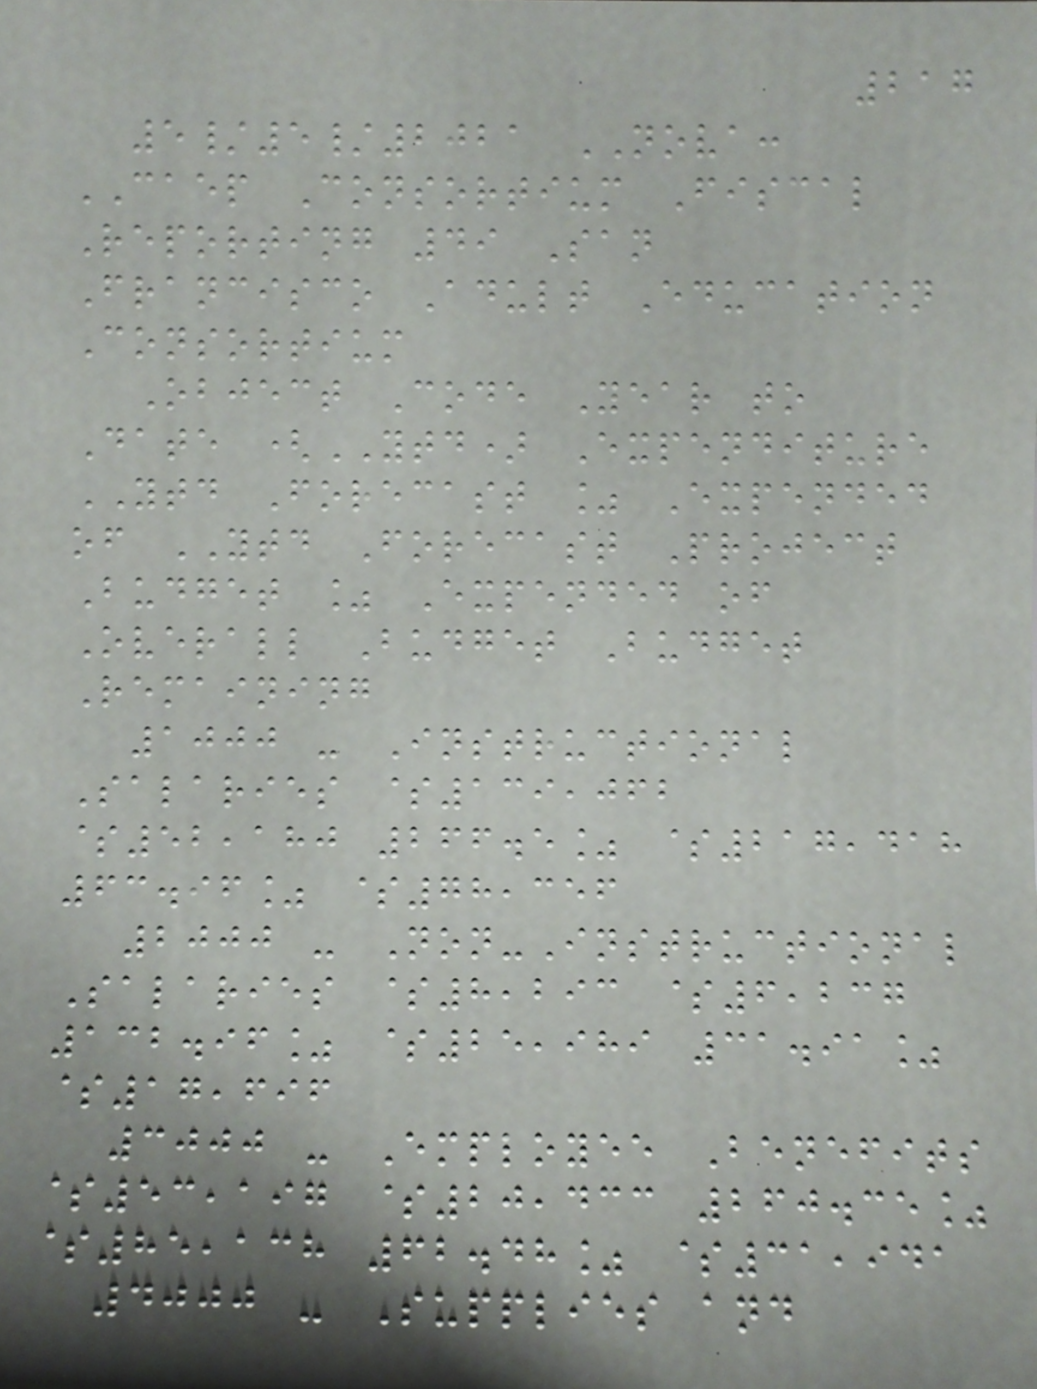217
5/5/2021 NOVA:
CAEP Consortium Fiscal
Reporting 49 San
Francisco Adult Education
Consortium
Object Code Year to
Date (YTD) Expenditure
YTD Forecast % Expended
of YTD Forecast Project
Budget % Expended of
Overall Budget Budget
Remaining
1000 - Instructional
Salaries $139,062
$52,180 266.5% $217,418
63.96% $78,356
2000 - Non-Instructional
Salaries $8,293 $6,237
132.96% $25,989 31.91%
$17,696
3000 - Employee Benefits
$53,197 $20,433 260.35%
$85,138 62.48% $31,941
4000 - Supplies and
